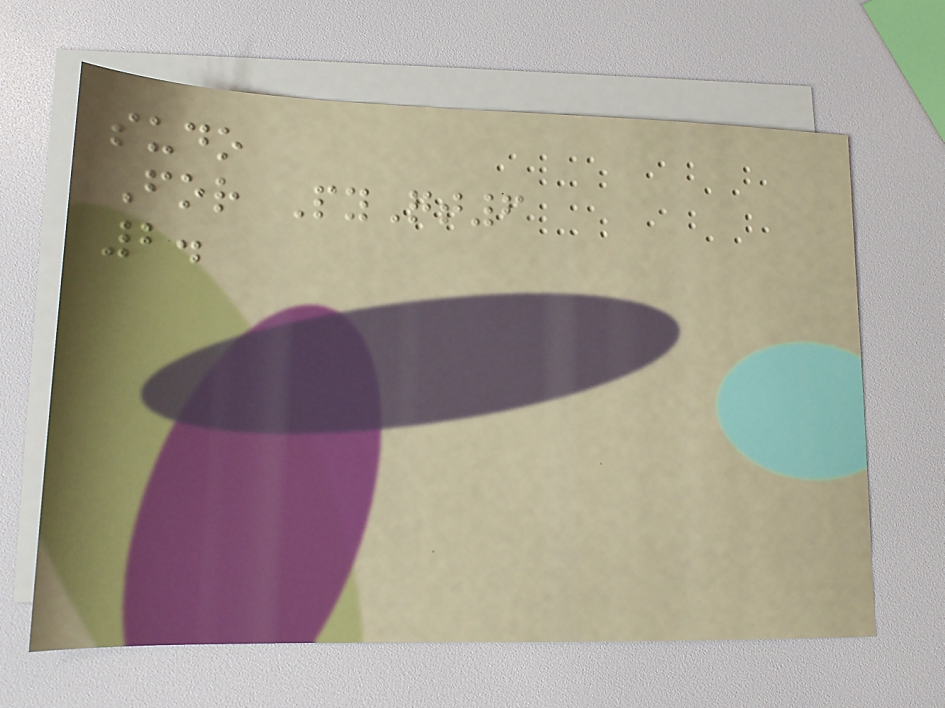sudo
For PyQt6
2.
